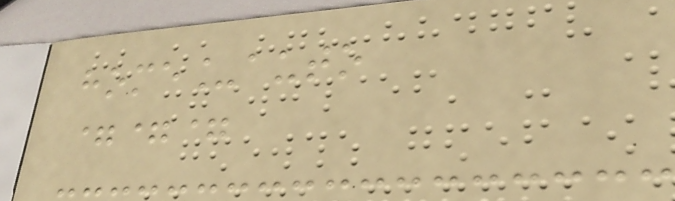home_auto
===
